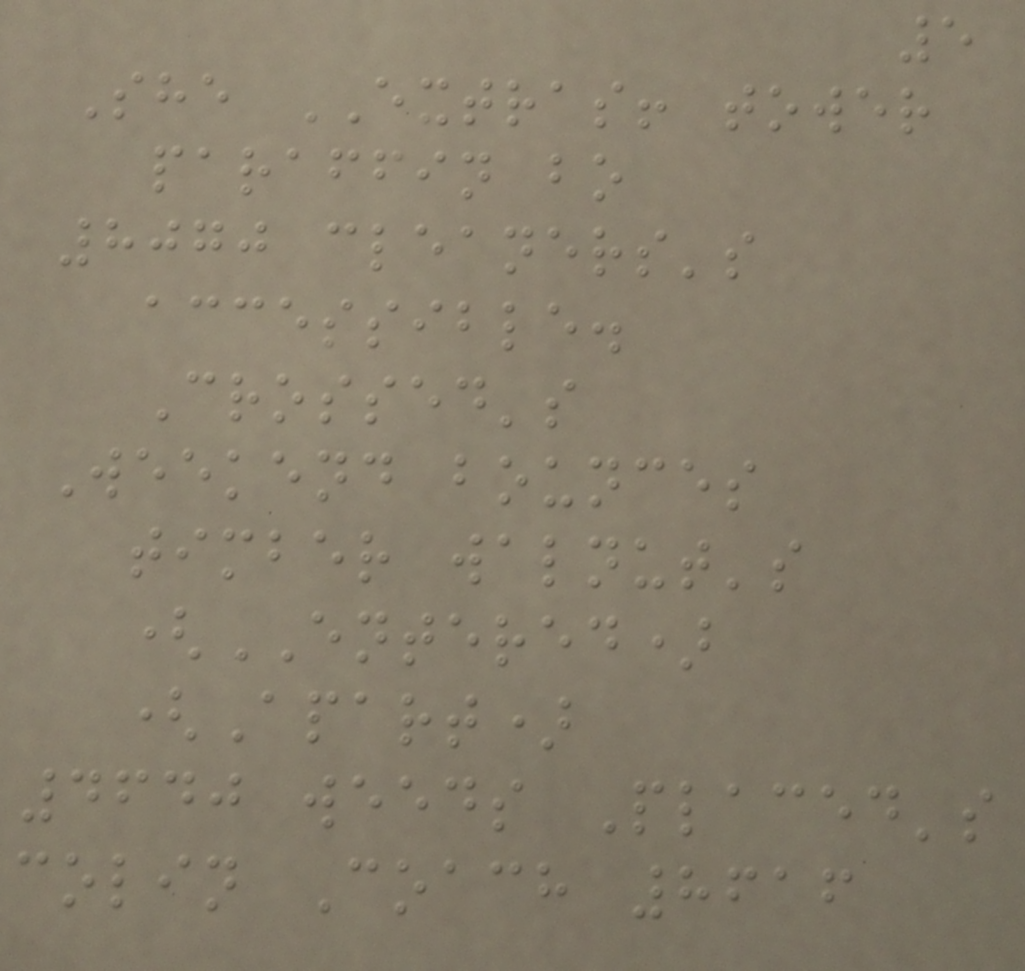5
She EXTRAS! tower
paraffin bo
8070 cleaners's
accessible.
Crossed's
Weekend bounces
timber walnut's
(ENTERED)
(Apart)
4640 weeds Placed's
colin Coach 8616
